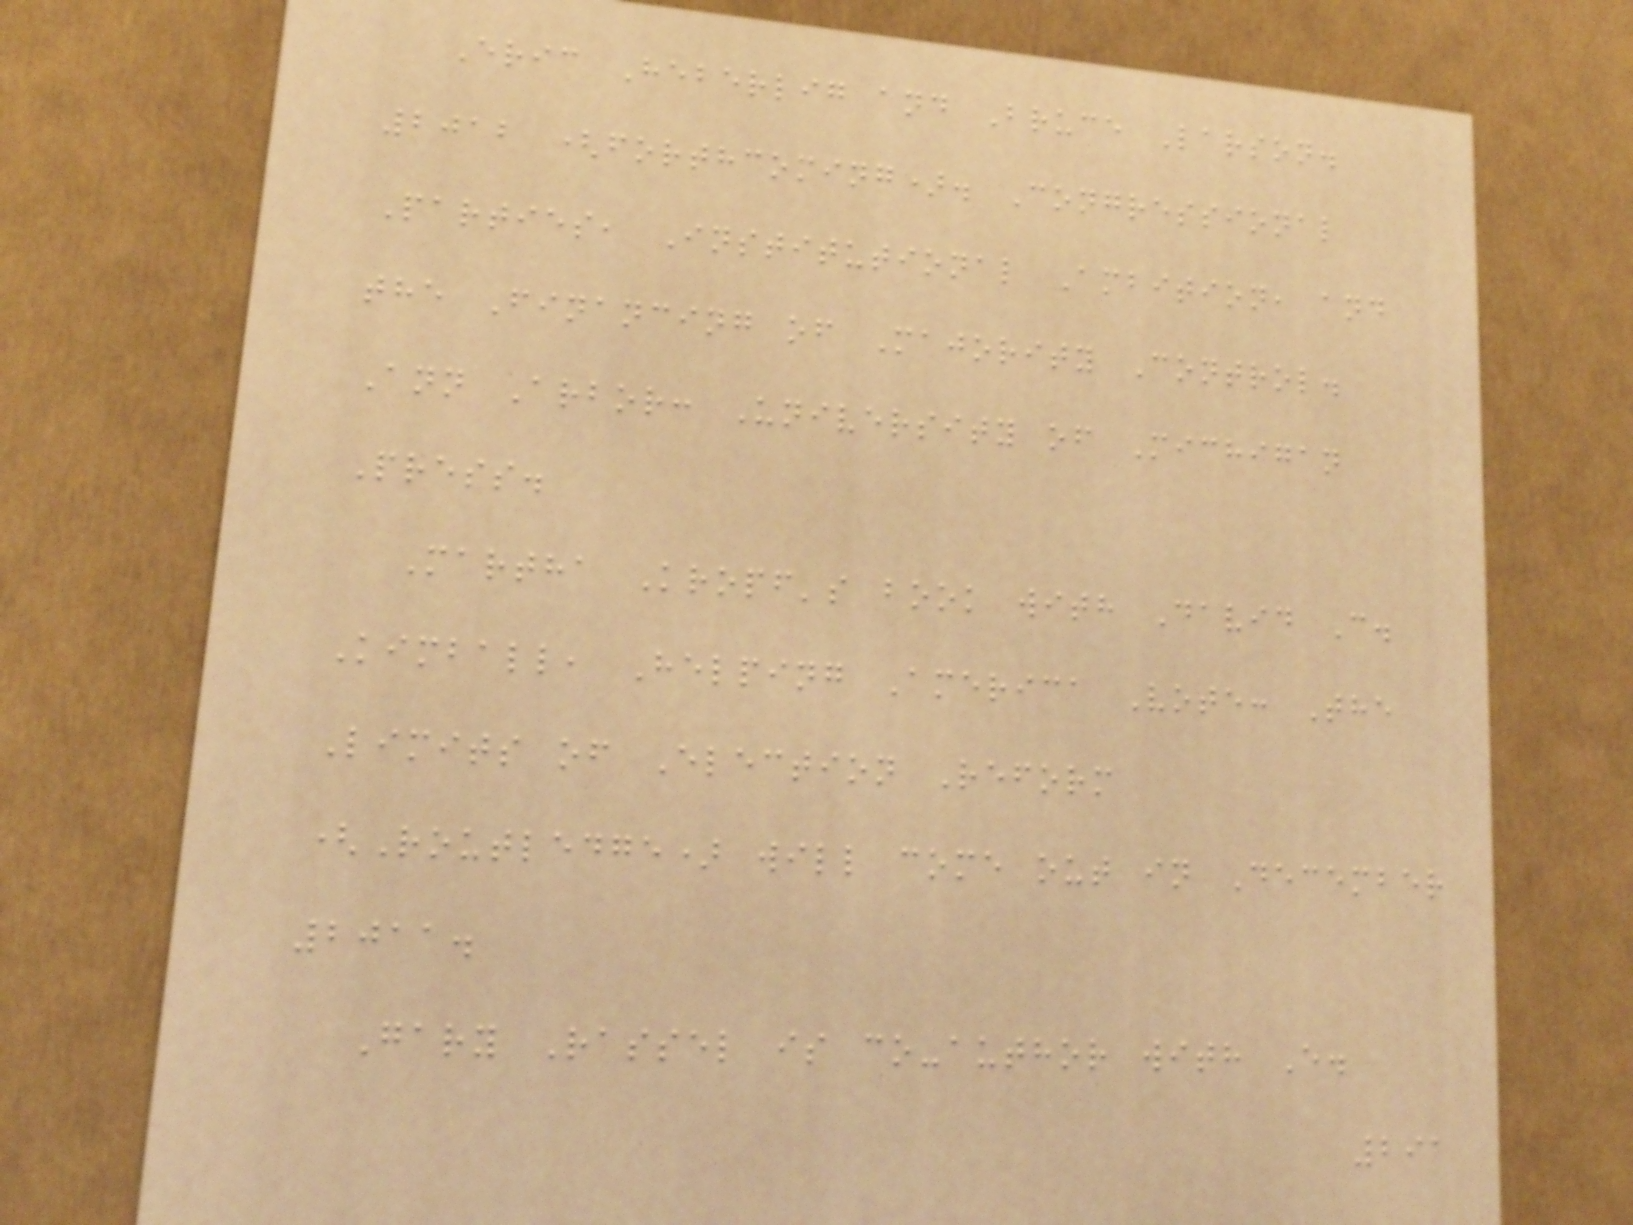Eric Heberlig and Bruce Larson.
2012 (forthcoming). Congressional
Parties, Institutional Ambition, and
the Financing of Majority Control.
Ann Arbor: University of Michigan
Press.
Martha Kropf's book with David C.
Kimball, Helping America Vote: The
Limits of Election Reform
(Routledge) will come out in December
2011.
Gary Rassel is co-author with E.
291
